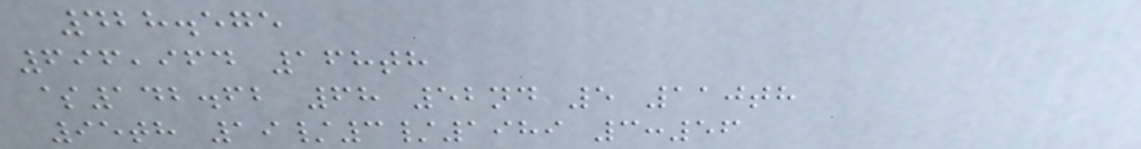428.575
696,964 168th
$142.62 68 52nd 5 110th
95th 19/3/1989 3:56
